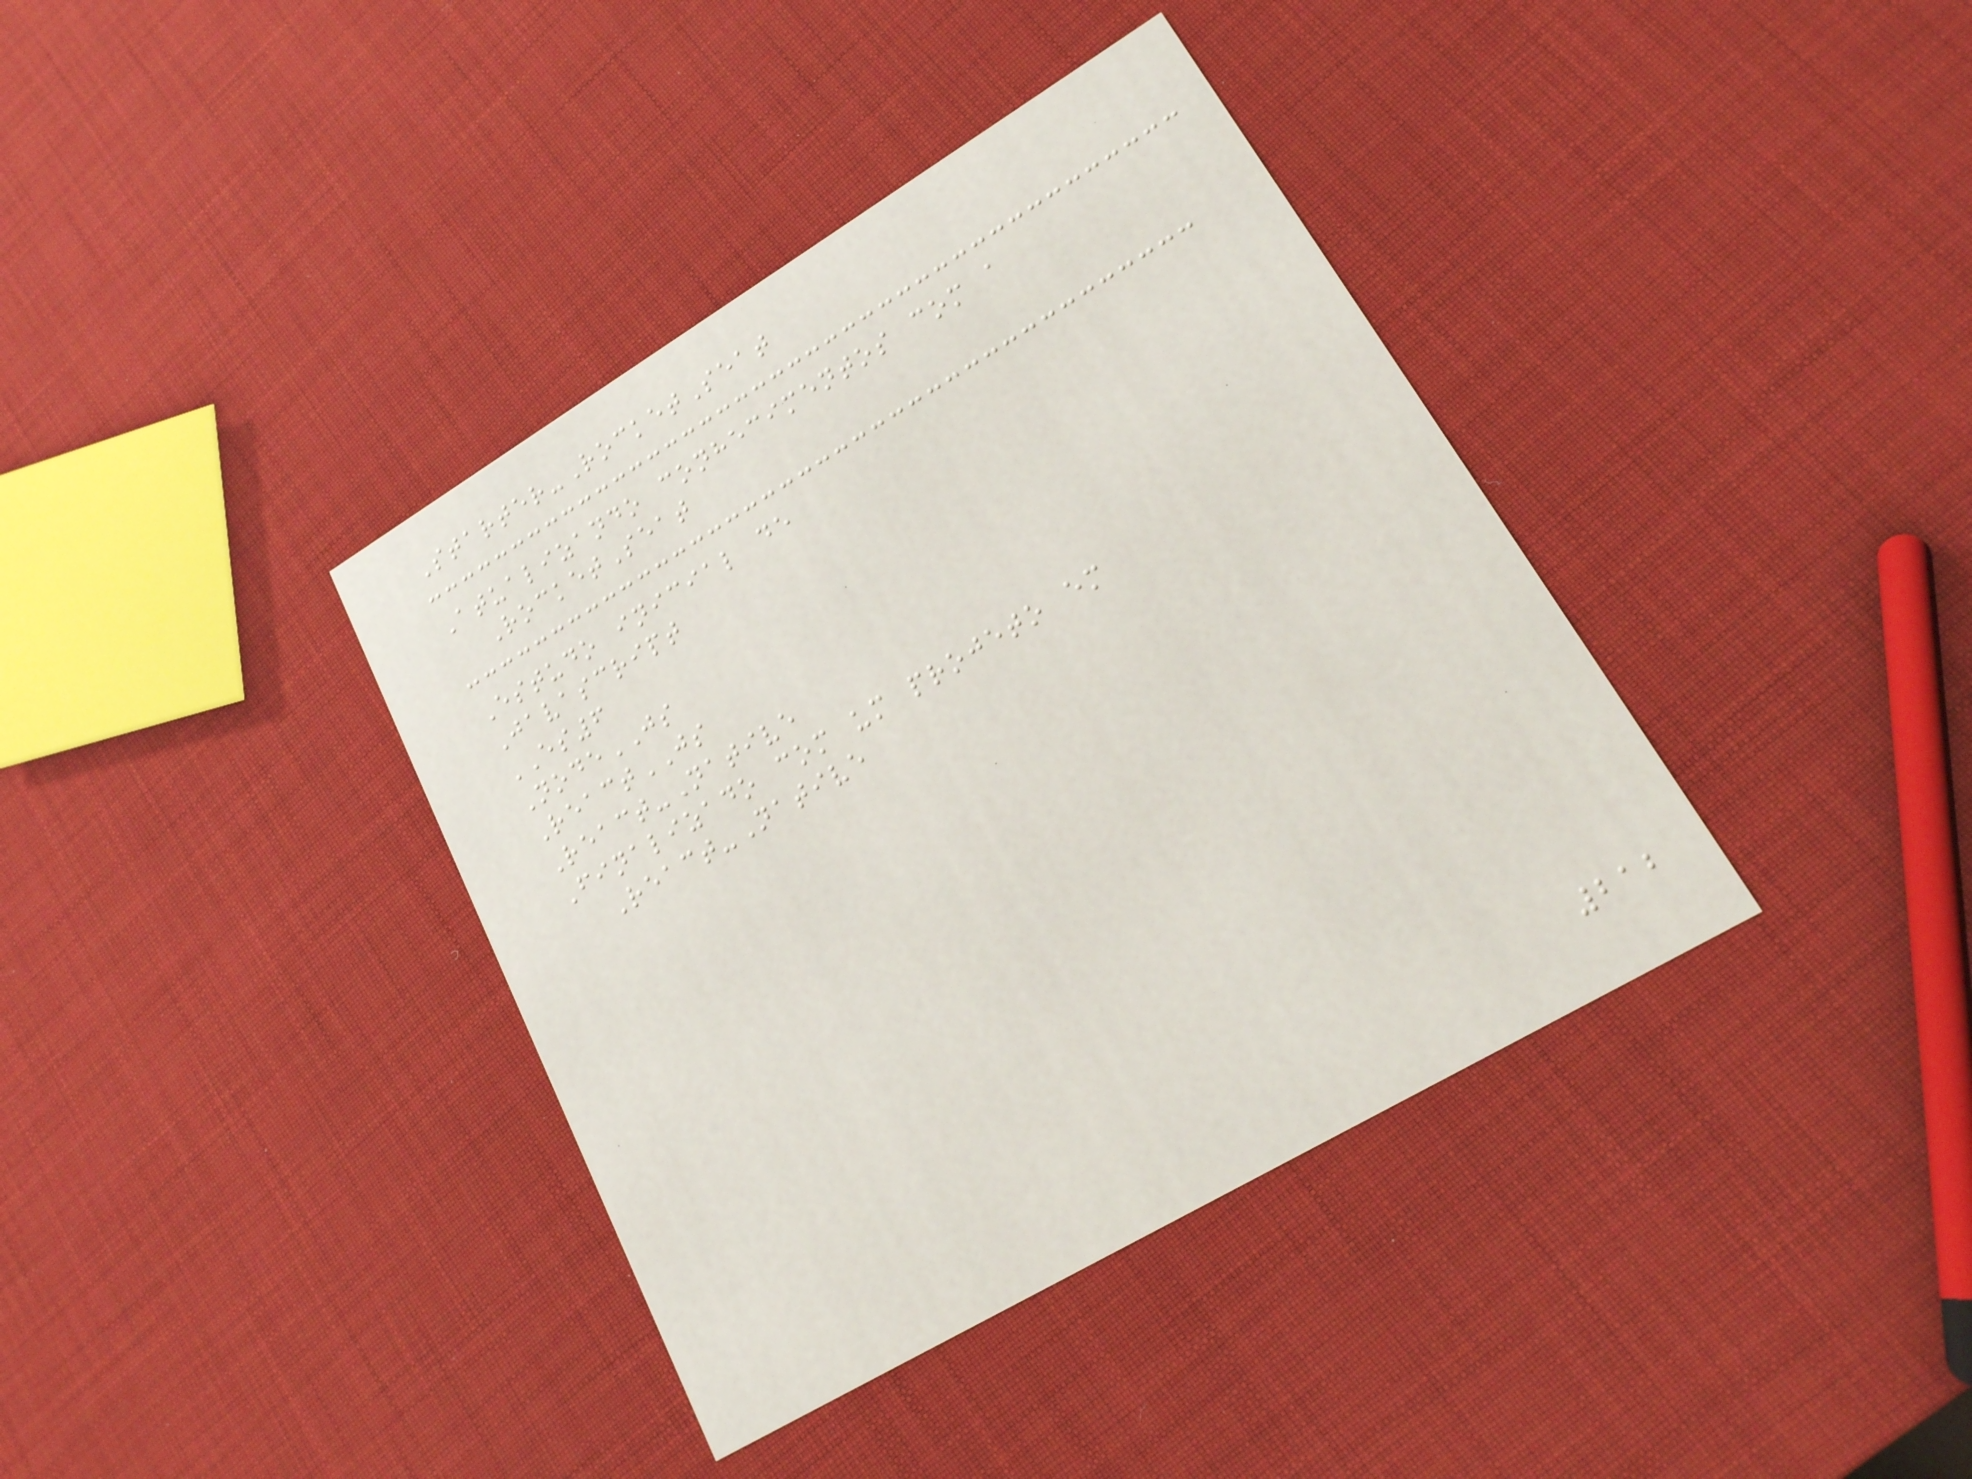Starter-RocketSeat
Atualizando conhecimentos com a
RocketSeat
Estudo inicial de
Javascript
ES6
NodeJS
ReactJS
React-Native
Finalizado com um projeto em
React-Native
212
